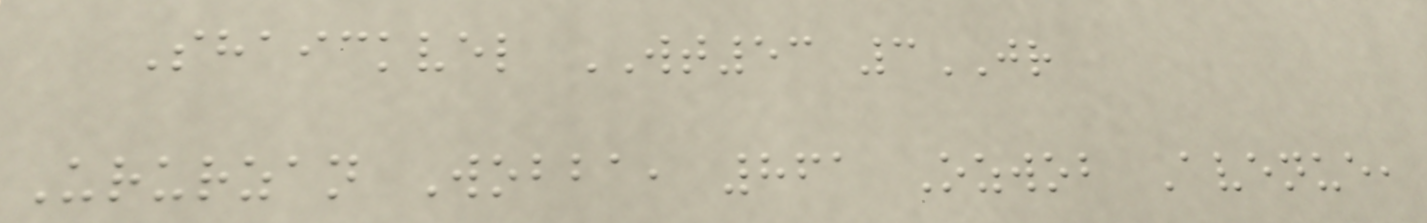Shaickvel WT53 3JR
Ururzan Wobba, 861 Ozwob Avenue,
